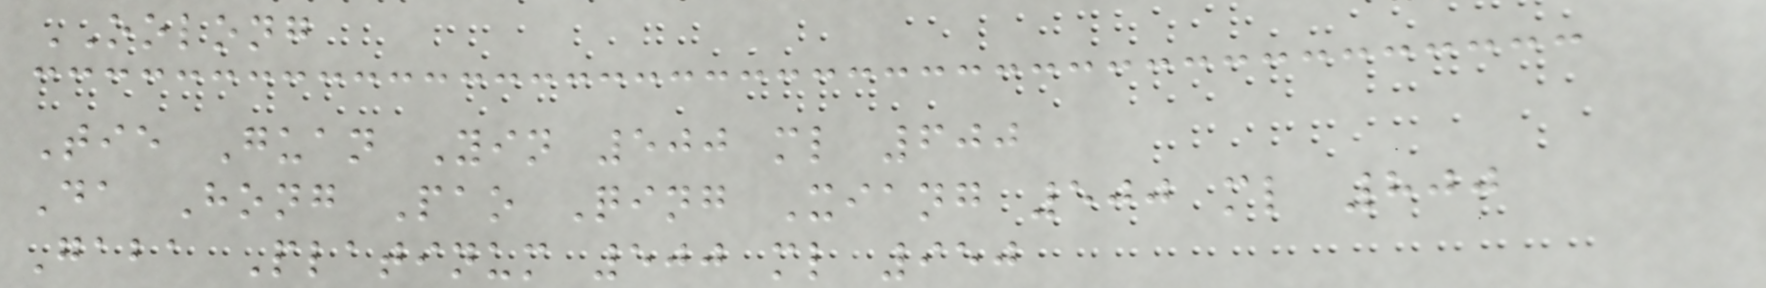OOLONG
Tie Guan Yin 500 ml 600
Da Hong Pao Qing Xiang 500 ml 800
Gaba Platinum 500 ml 950
